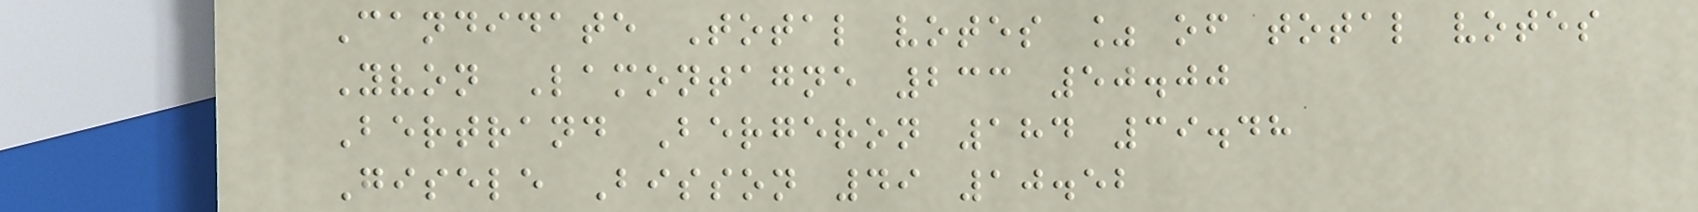Candidate Total votes % of total votes
Yvon Lamontagne 233 50.00
Bertrand Bergeron 184 39.48
Gisele Bisson 49 10.52
